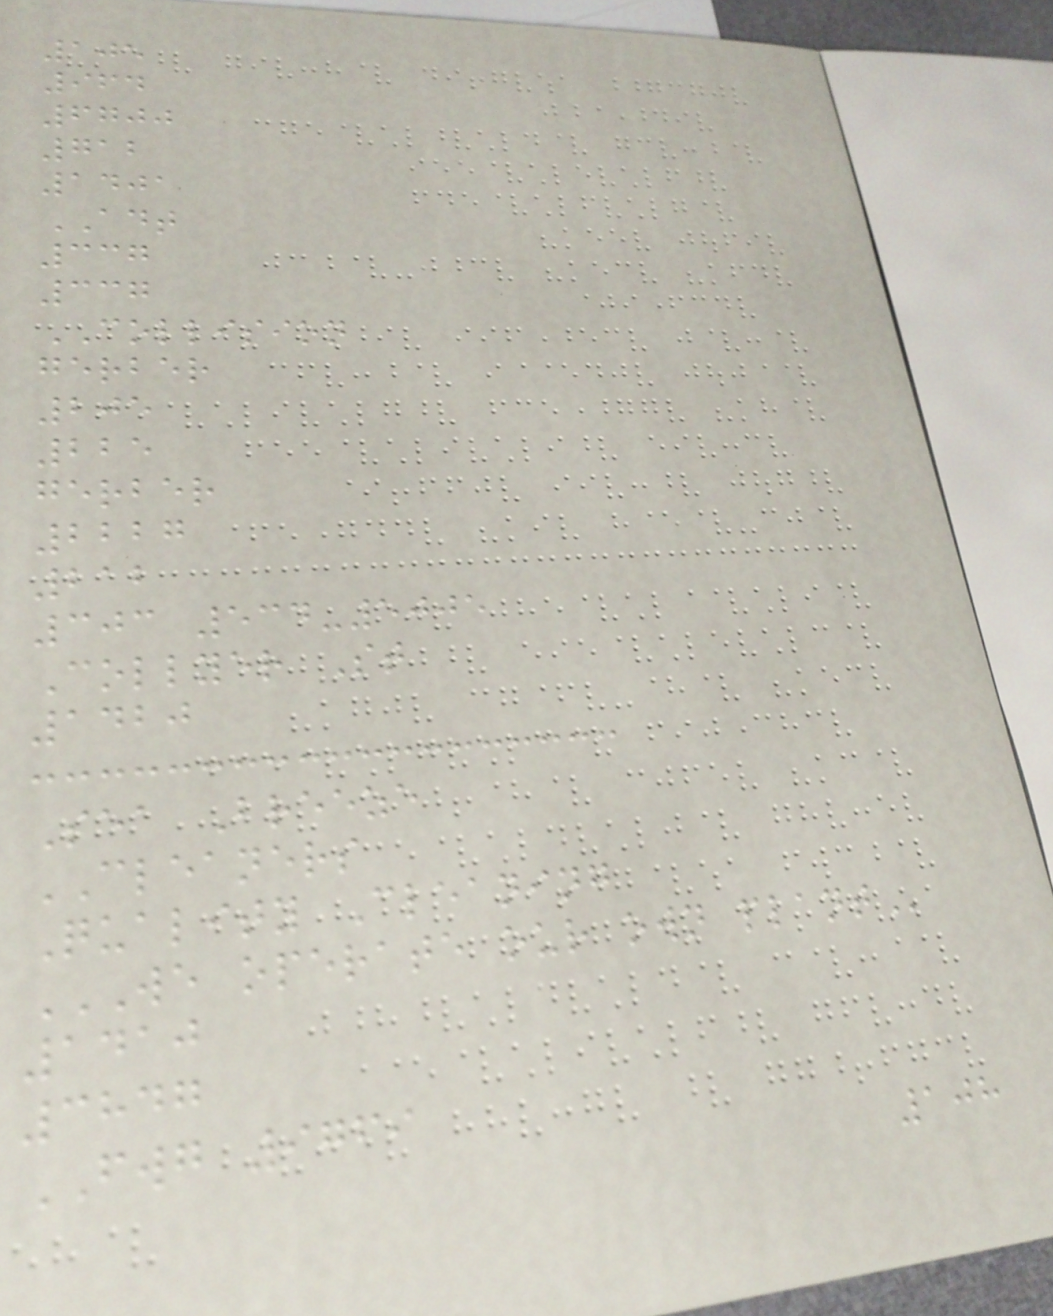105
964
6700
712
1401
ADT
337
337
COLLISION
gerber
205
225
gerber
2227
212
303 534-5005
Collyer St
1420
Sea Breeze
CLEANERS
Quality Cleaning
WE OPERATE OUR OWN PLANT
1410
3847
FWG 9769
108
